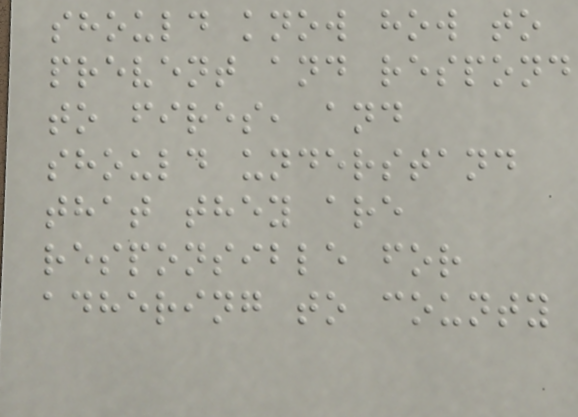should know how to
prevent and respond
to fires, and
should understand
that they are
responsible for
adhering to county
